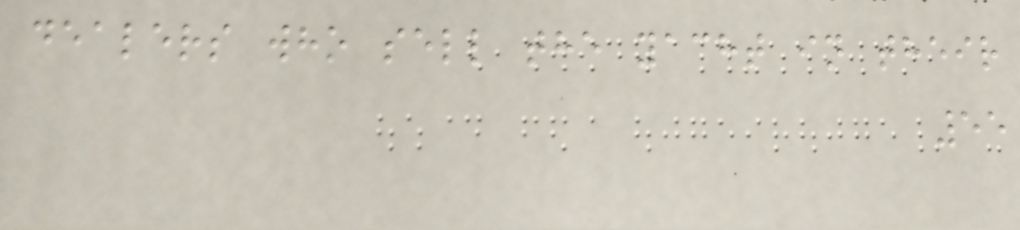dealers who sell the yacht in their
55
